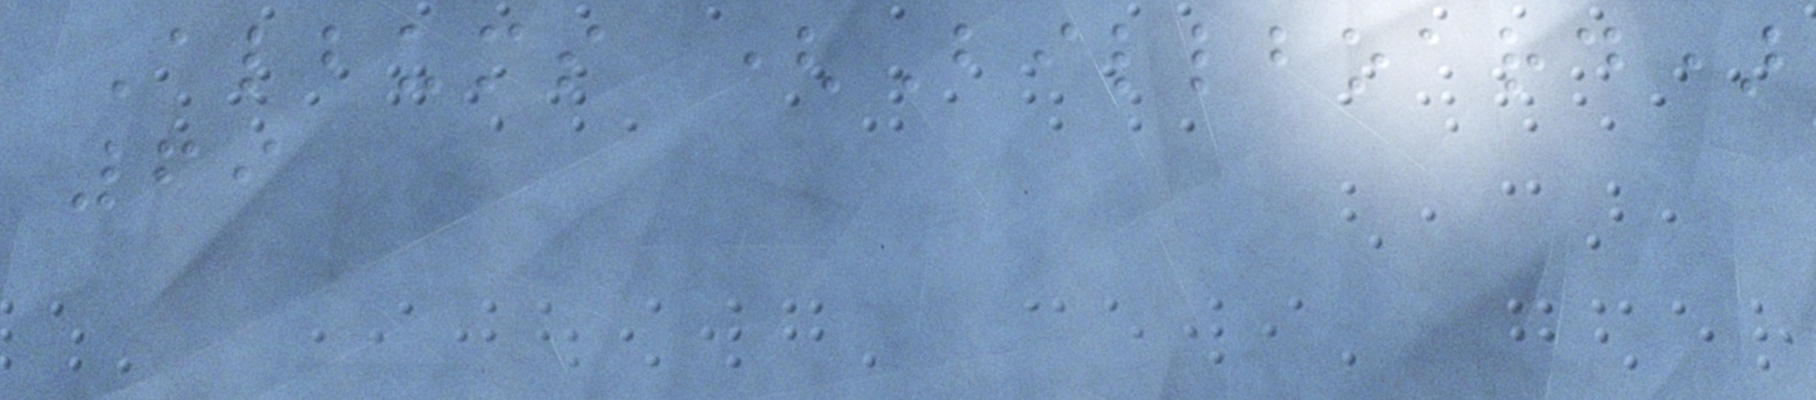Albums (Billboard)
69
